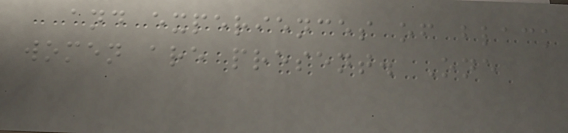and experiences of black
women are present. One
